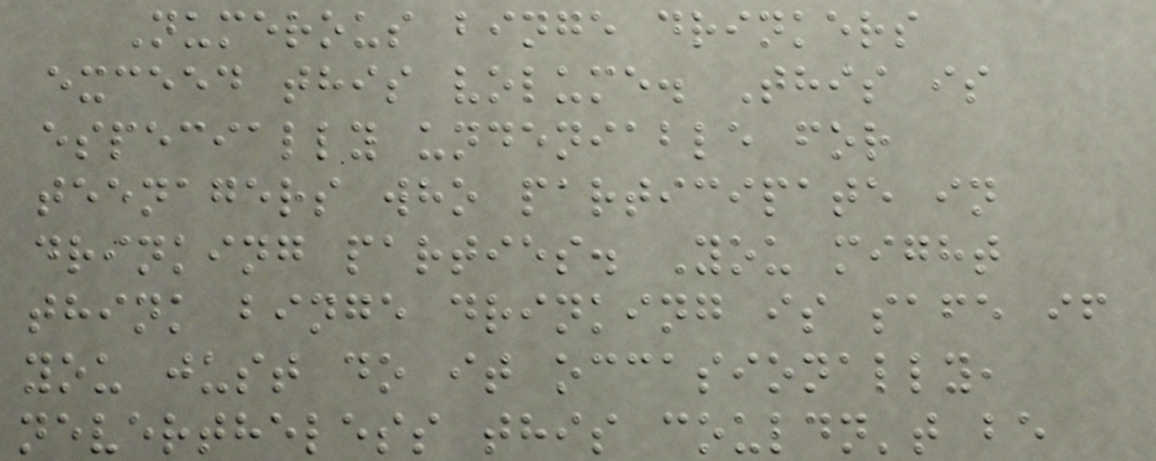Numerous binge drinkers
exceed this volume. This is
especially undeniable for
teenagers who participate in
drinking parties. You might
think binge drinking is safe if
you just do it occasionally,
nevertheless this couldn't be
